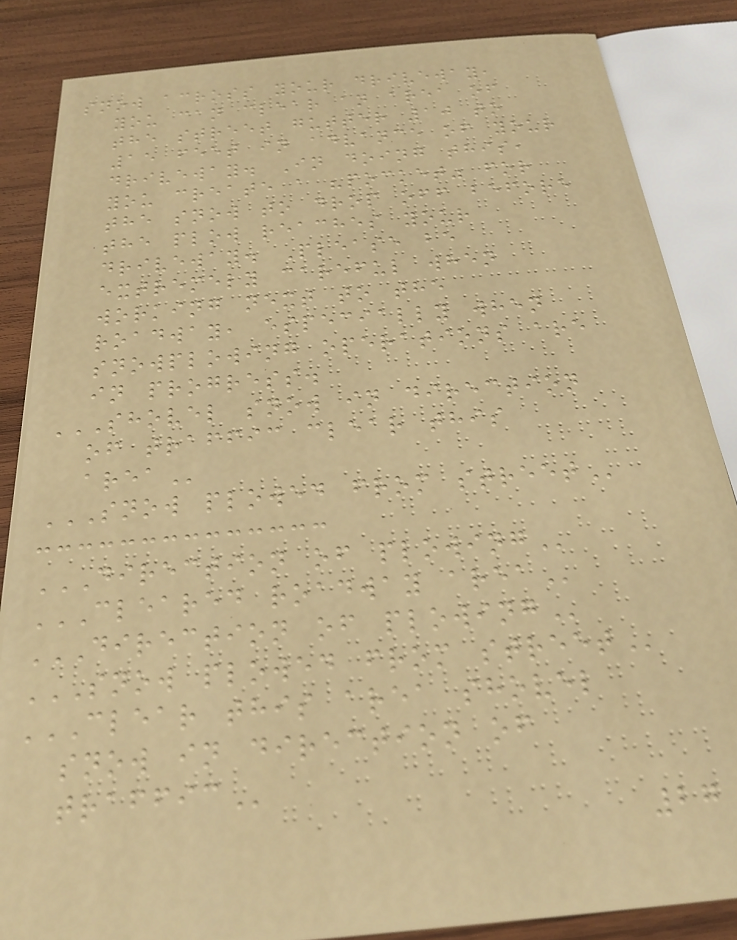snow across your driveway,
you can clear an area of
the street gutter 10 to
15 feet in advance of your
driveway. In doing this,
you create a "pocket" for
the snow to drop off before
the plow reaches your
driveway. Please be
extremely careful when
working next to the
roadway, especially when
snowplowing operations are
in progress.
SHOVEL SNOW IN DIRECTION
OF TRAFFIC CLEAR THIS
AREA
SNOW PLOWED FROM STREET
DIRECTION OF PLOWING
CLEARED ROADWAY AREA
DIRECTION OF PLOWING
SNOW PLOWED FROM STREET
CLEAR THIS AREA SHOVEL
SNOW IN DIRECTION OF
TRAFFIC
27
